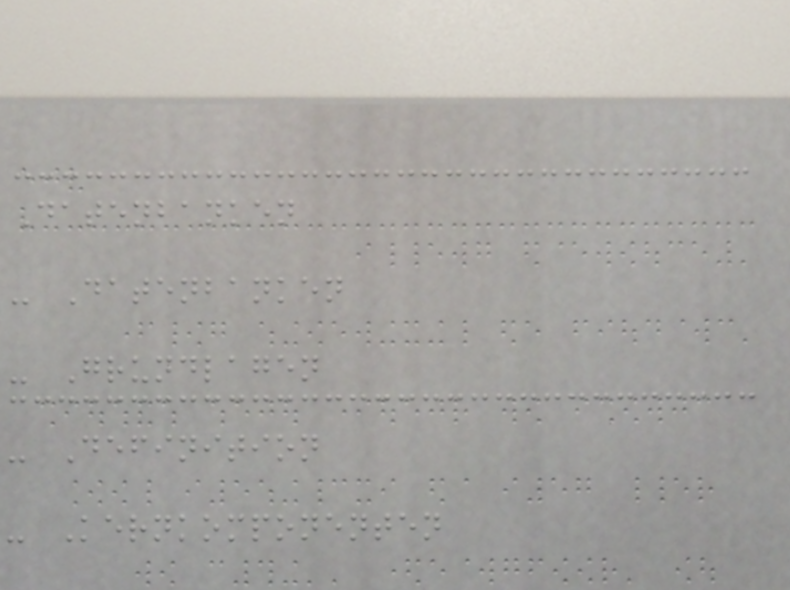Datenbanken
- Datenbanken
- Grundlagen
- Definition
- Kernkomponenten
